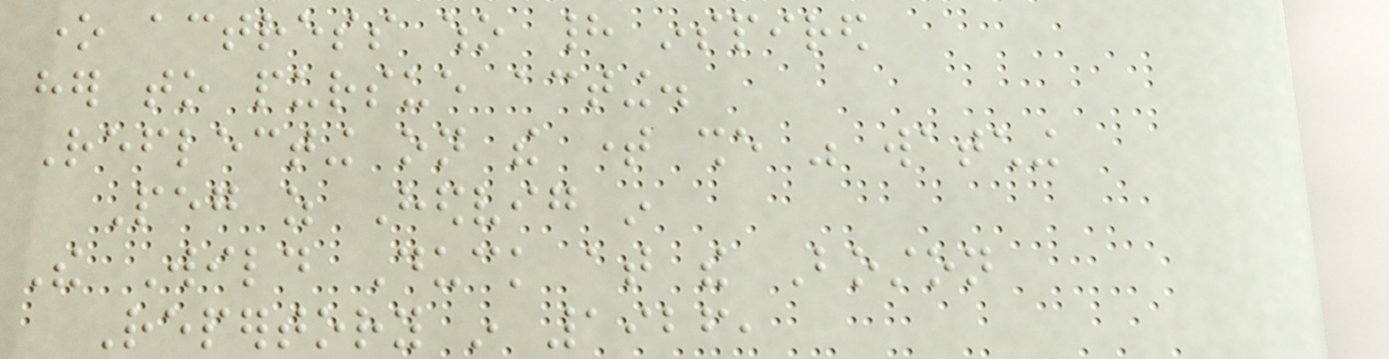one actress who had inspired
her to pursue acting.
Reflecting on the time she was watching
Peg as Hedvig in
The Wild Duck at the Boston
Repertory in 1926,
